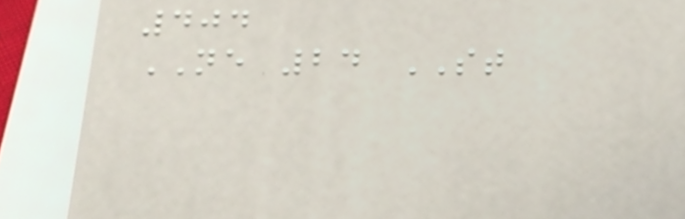404
NE 24 ST
